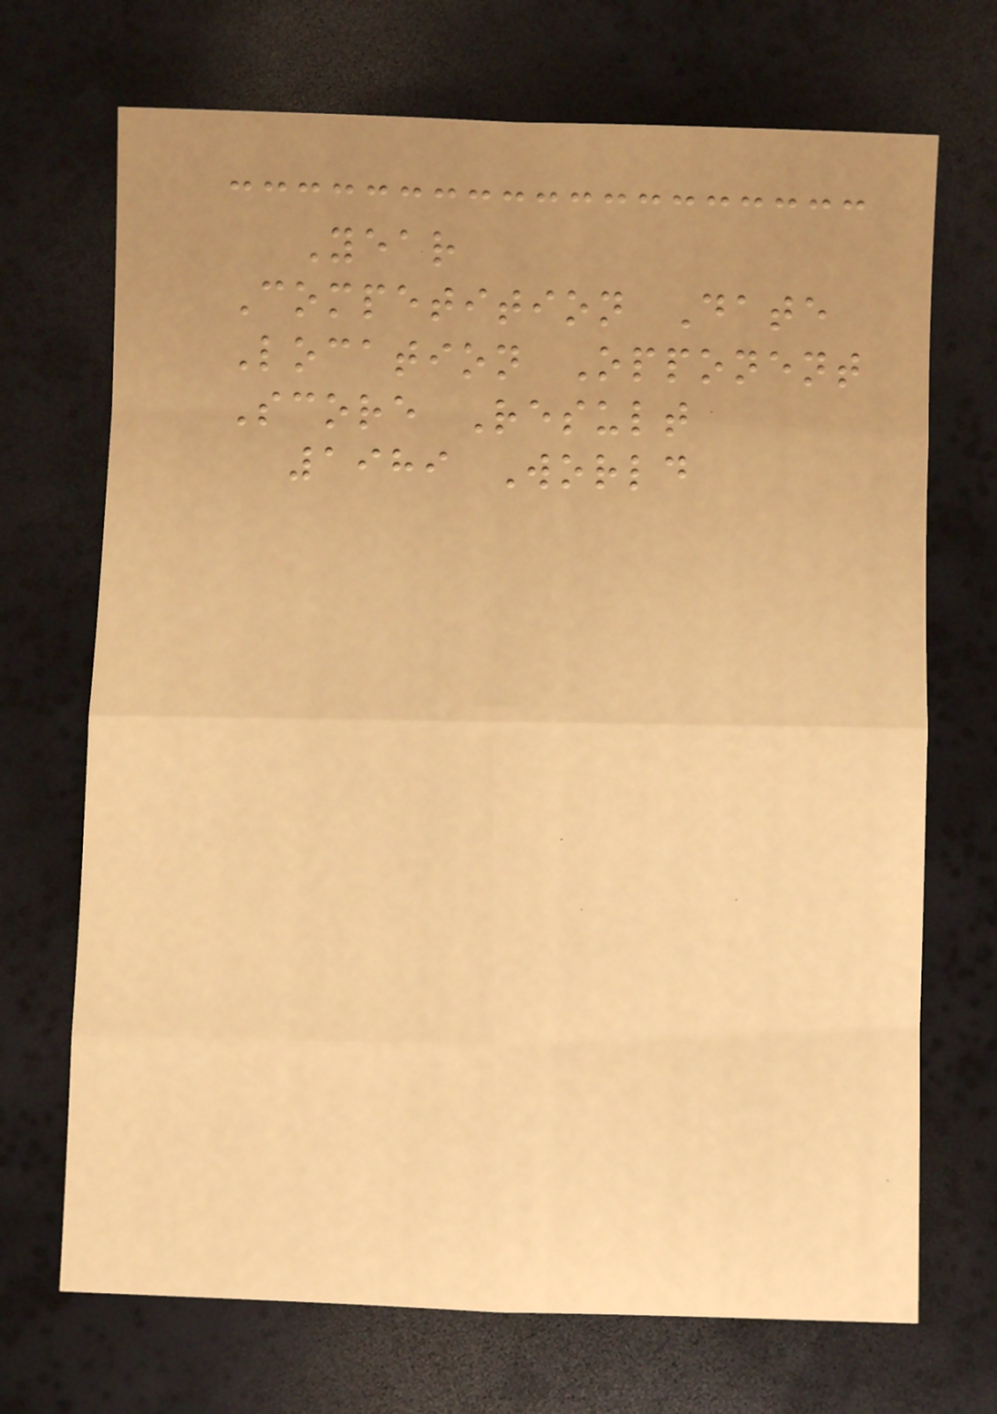Year
Competition Date
Location Opponent
Score Result
1989 World
